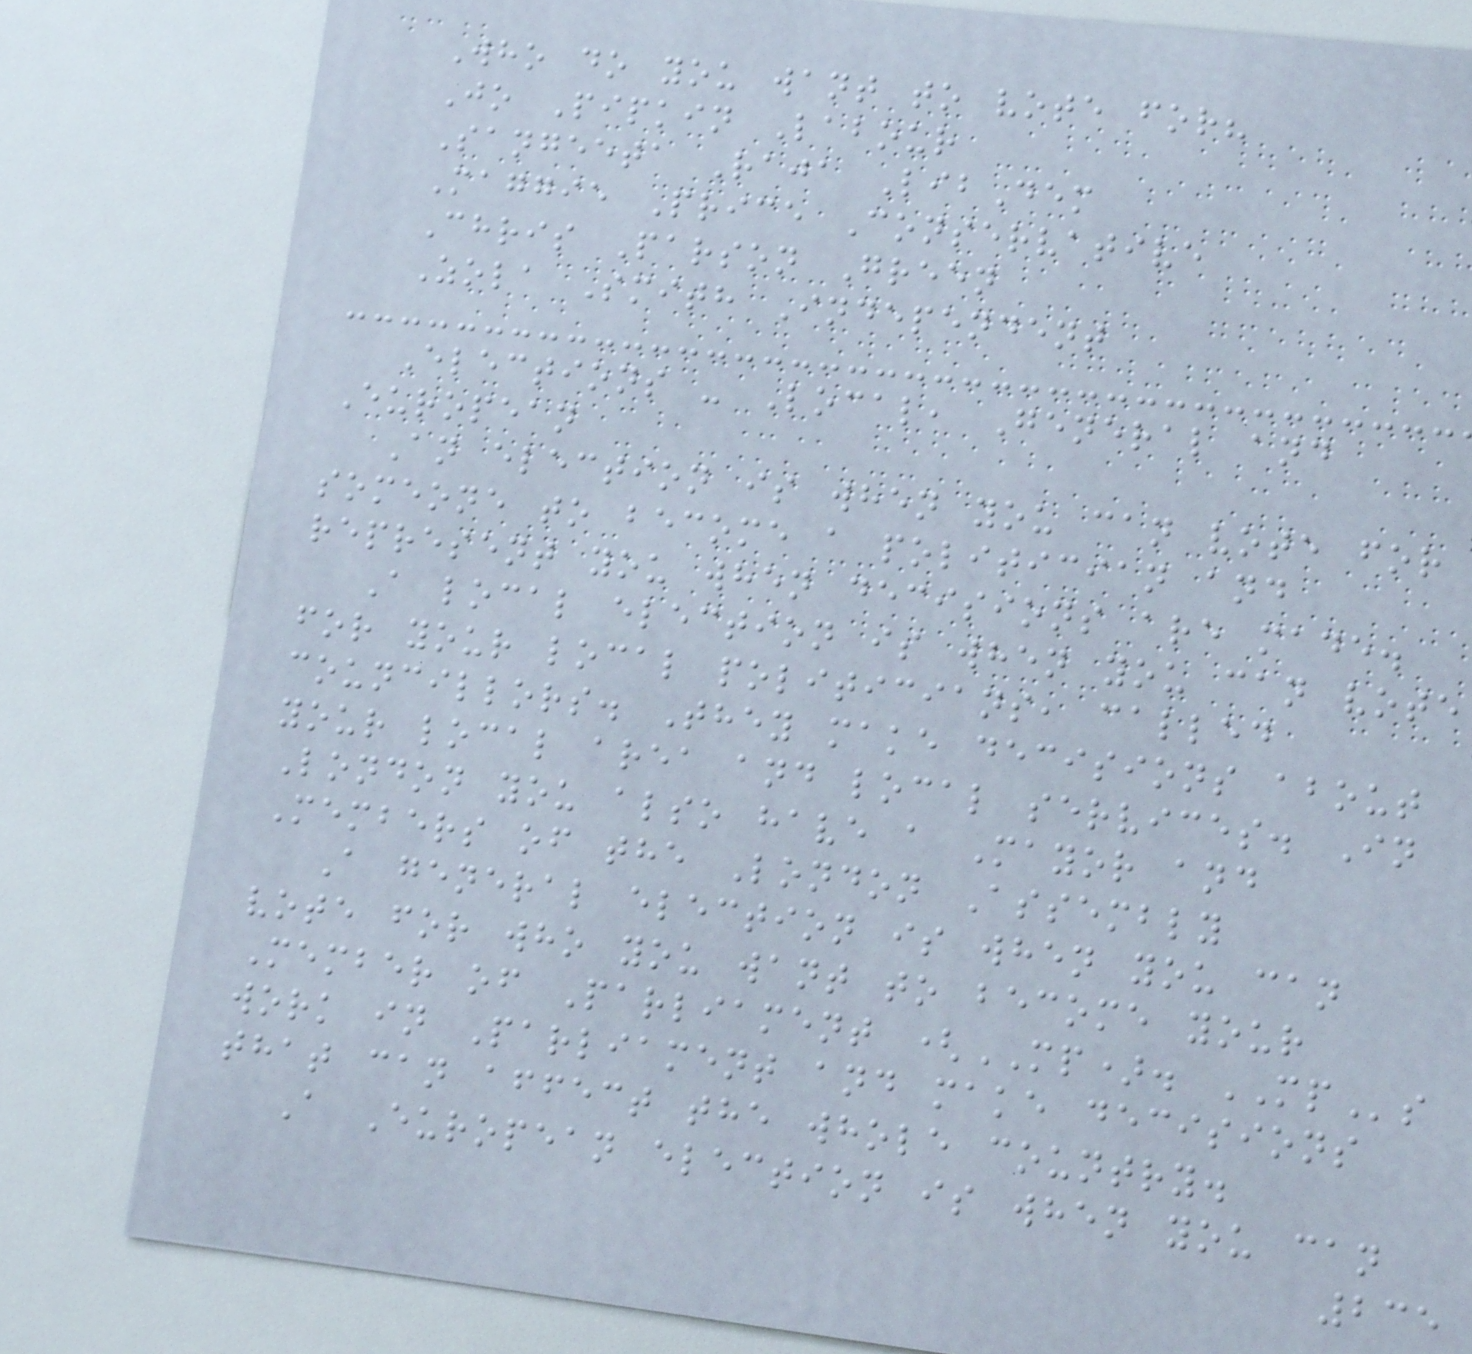Who do you want to vote for?
Jo Pipkin Labour
Sangeeta Raja LibDem
Maggie Price Conservative
Chris Parson Green
Zola Smith Independent
Elections - Local, General and
European
An election is when you can vote for
someone to become a politician and
represent you when decisions are made.
A local election is when you can vote
for your local politicians, called
councillors. They make decisions about
your local area and local services. In
London you also have a Mayor and
Members of the London Assembly
A general election is when you can
vote for who you want to become your
Member of Parliament (MP). MPs
work in Parliament and make decisions
that can affect the whole country.
A European election is when you can
235
